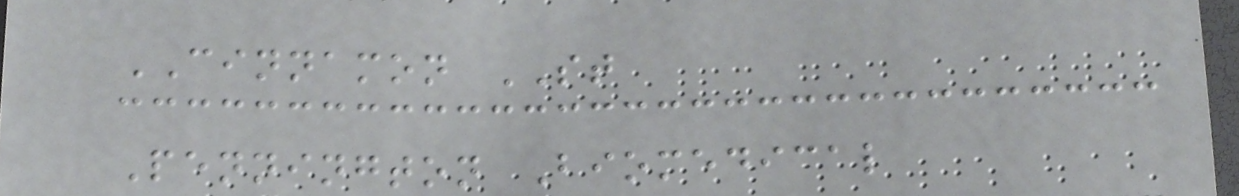CINNAMON ST
Pennington Biomedical
